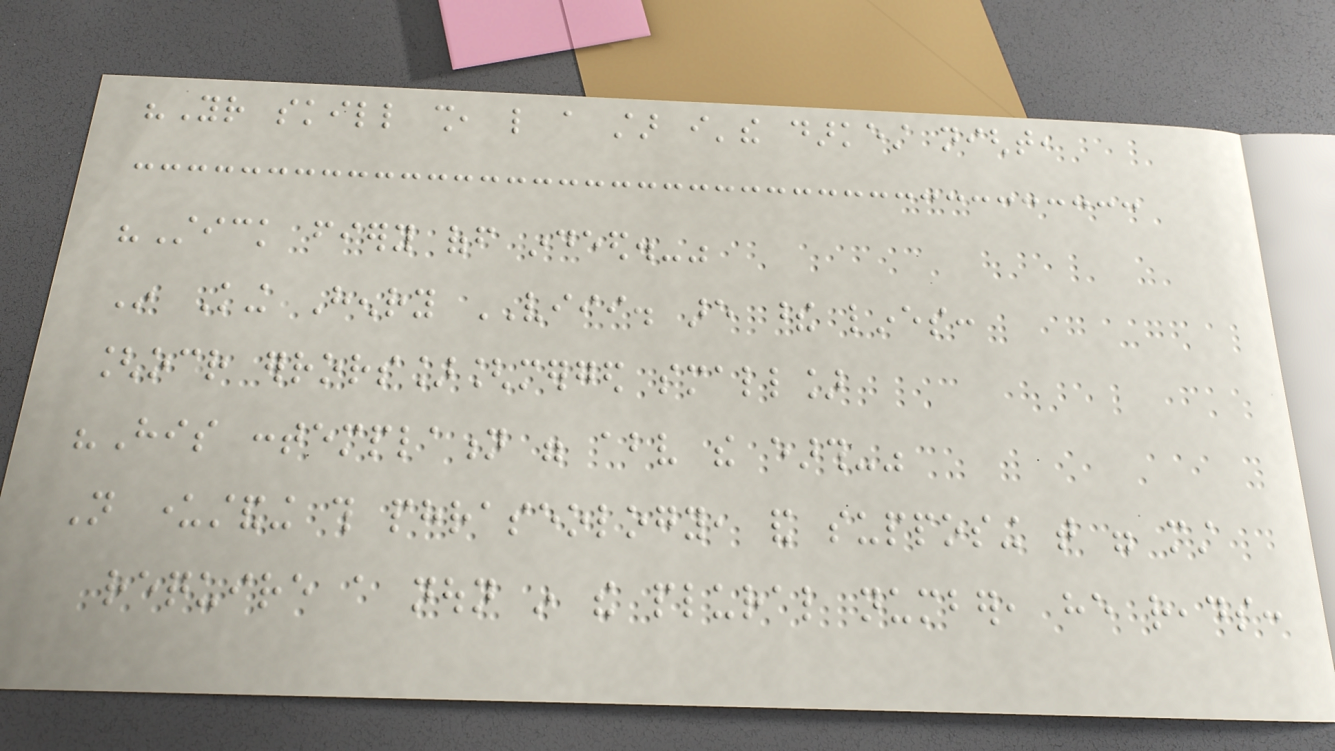"Your skill shall, like a star i'the darkest night,
"Stick fiery off indeed.-"
In King Henry VIII. are these lines:
[ocr errors][merged small]
"His contemplation were above the earth-"
Not understanding this phraseology, and supposing that were must
require a noun in the plural number, he reads:
